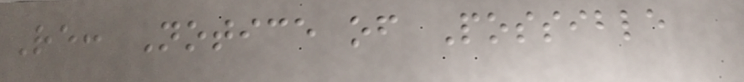Re: Notice of Possible
